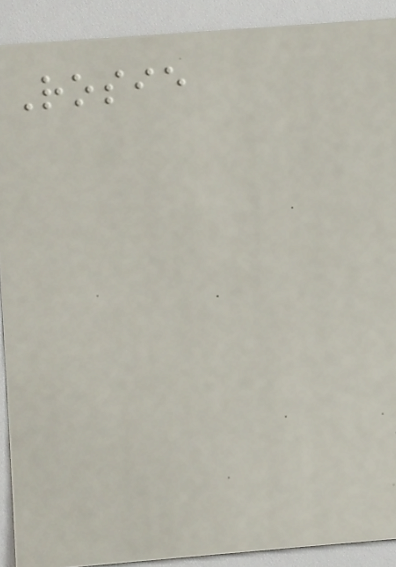Rosie
